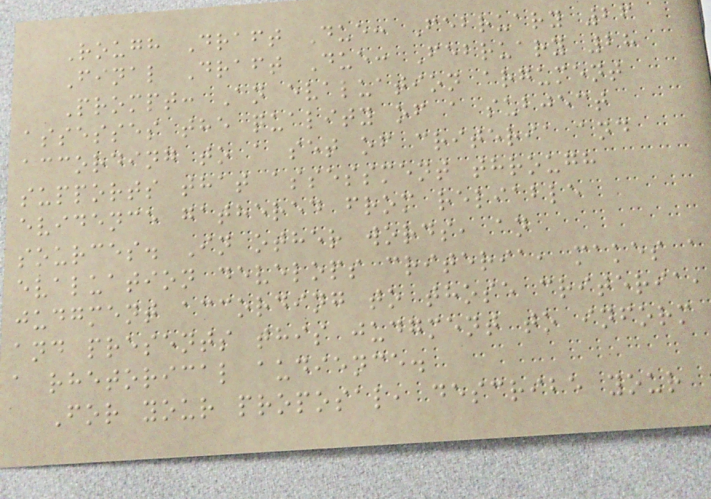Rough Draft Due: February 26
Final Draft Due: February 28
Prompt: An evaluation argument
assesses the quality of a subject
according to a set of criteria and
supports that assessment through
evidence gathered from reliable
sources. In other words, an
evaluation develops criteria, makes a
judgment according to those criteria,
and presents this judgment to inform
a rhetorical audience.
For your proposal, describe your
